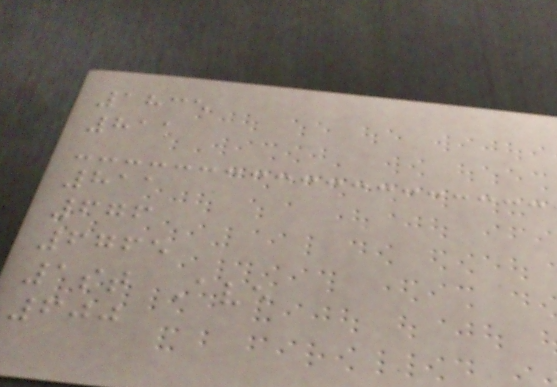1835
811
811
676
6765
1st Ave
600
